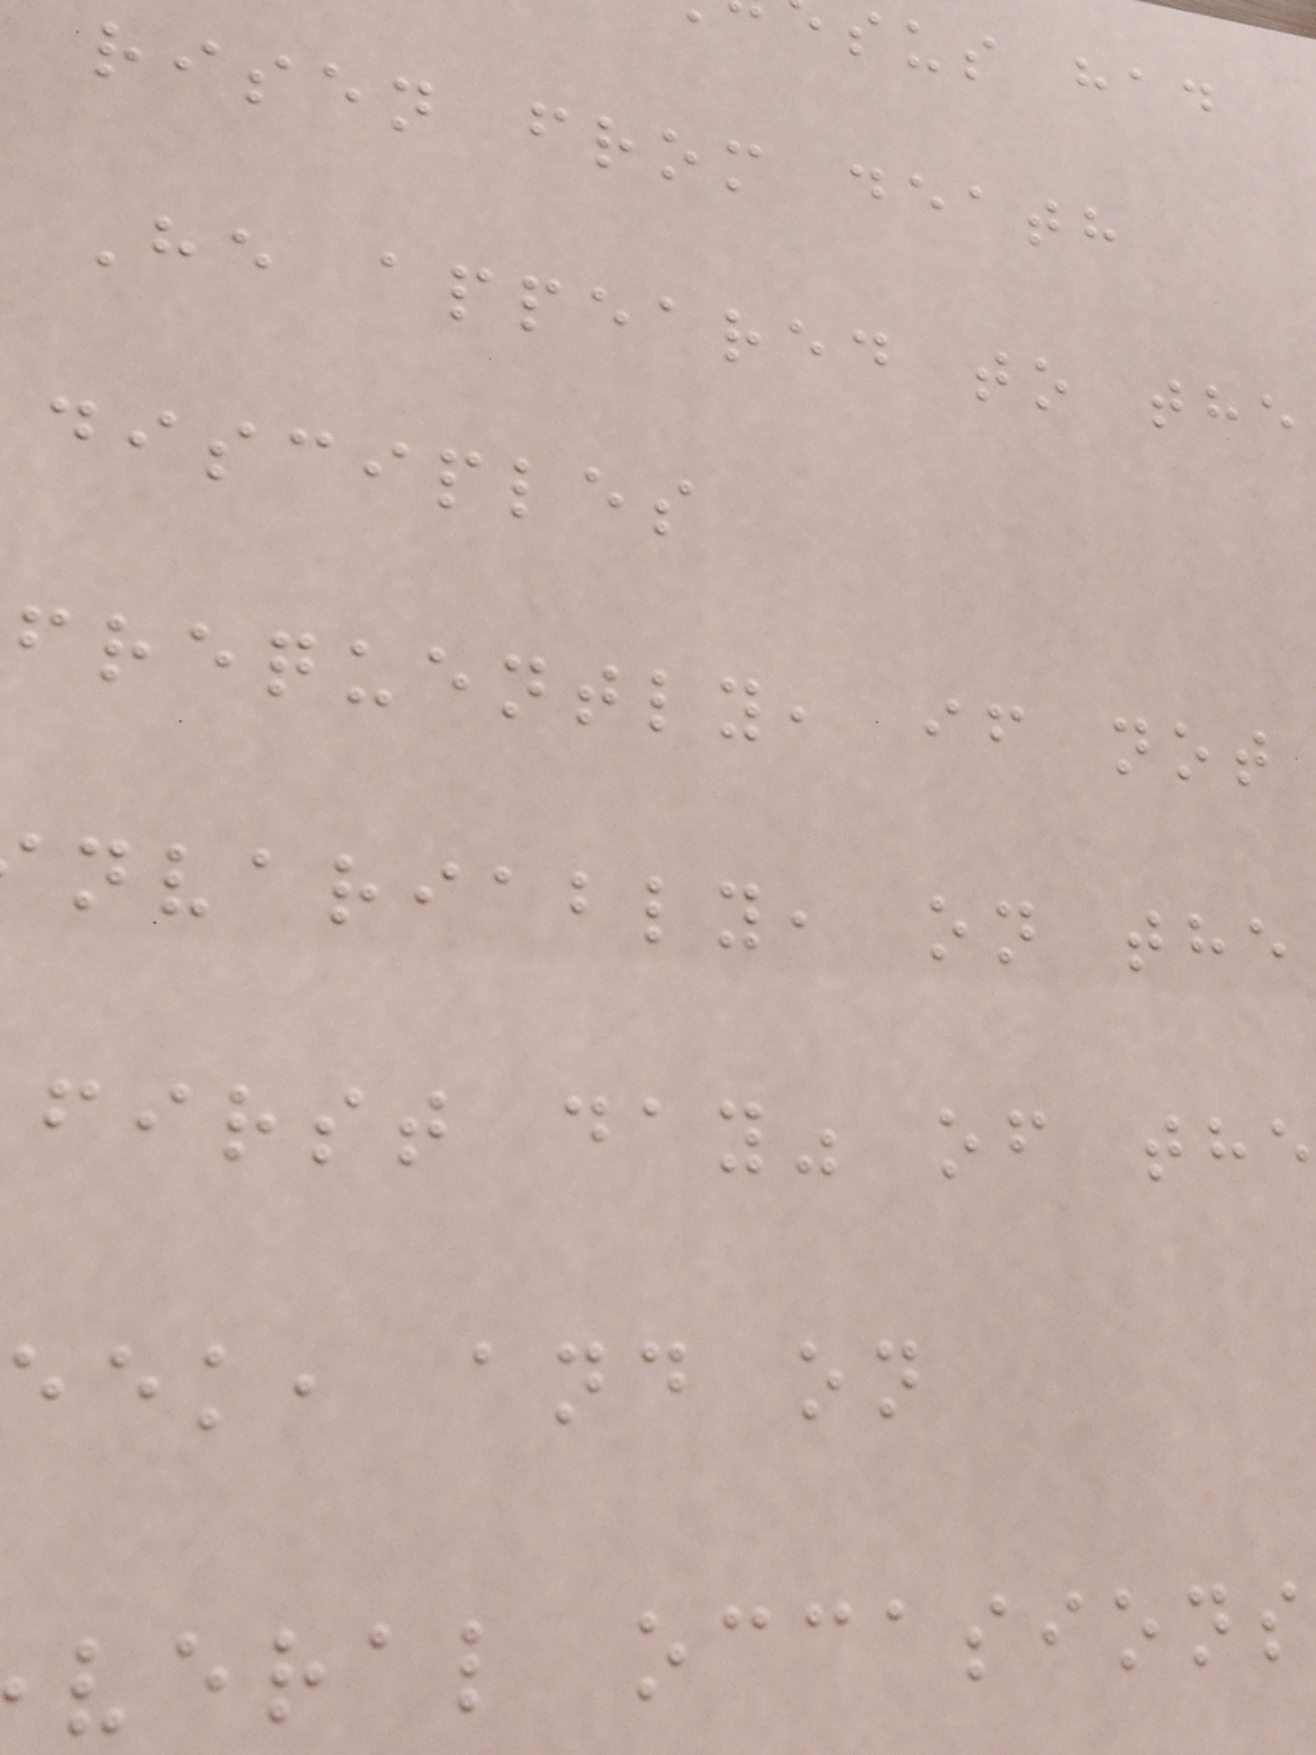sus had
risen from death
He appeared to the
disciples
frequently, if not
nvariably, on the
first day" of the
eek, and on
veral occasions
